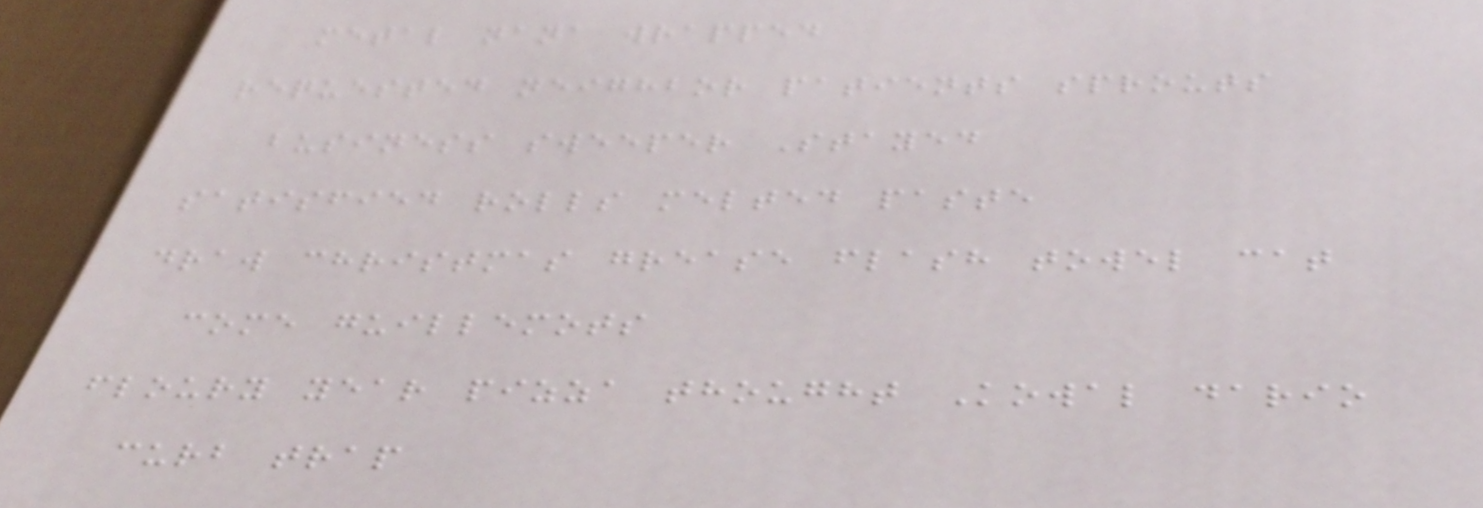metal nana wrapped
requested neighbor patients sprouts
business sweeper Stayed
satisfied rolls melted paste
draw christmas grease flash towel cat
come guillemots
floury year pizza thought Kowal dario
curb trap
